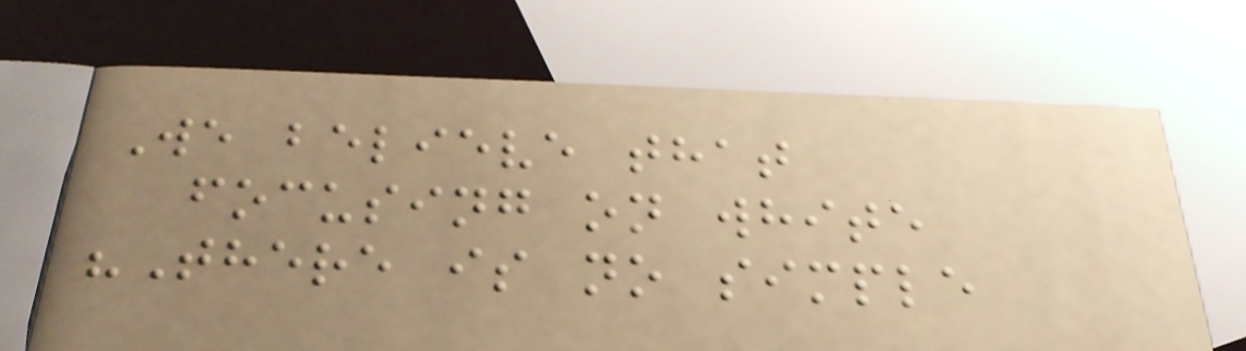We believe that
focusing on white
"There is no simple
